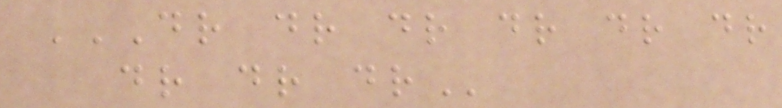DR DR DR DR DR DR
DR DR DR
